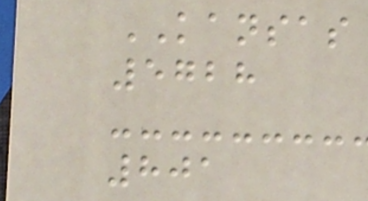KANSAS
5728
801
